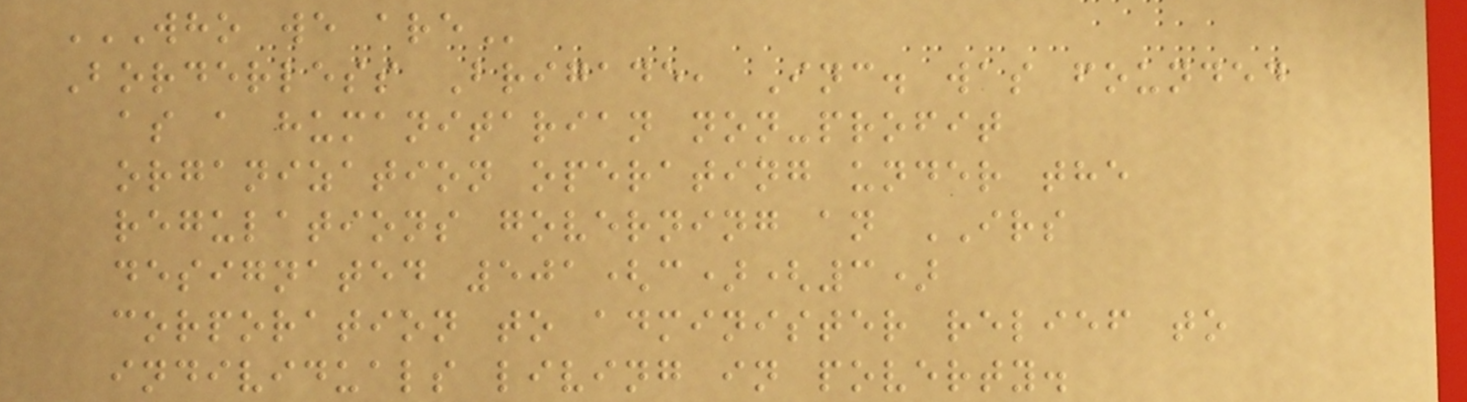WHO WE ARE
Borderless Brigade, Inc. was founded
as a humanitarian non-profit
organization operating under the
regulations governing an IRS
designated 501(c)(3)
corporation to administer relief to
individuals living in poverty.
